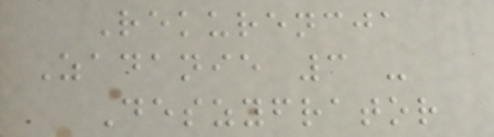Rekurencja
Zadanie 3 -
Deszyfrator
